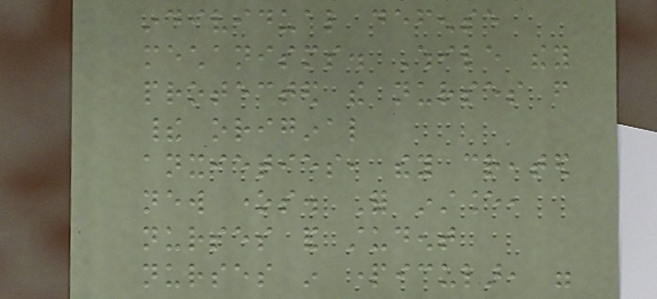individual defense
mechanisms. While they
protected the nurses from
their original
anxieties, they created
new ones. For instance,
nurses and student
nurses in particular, were
